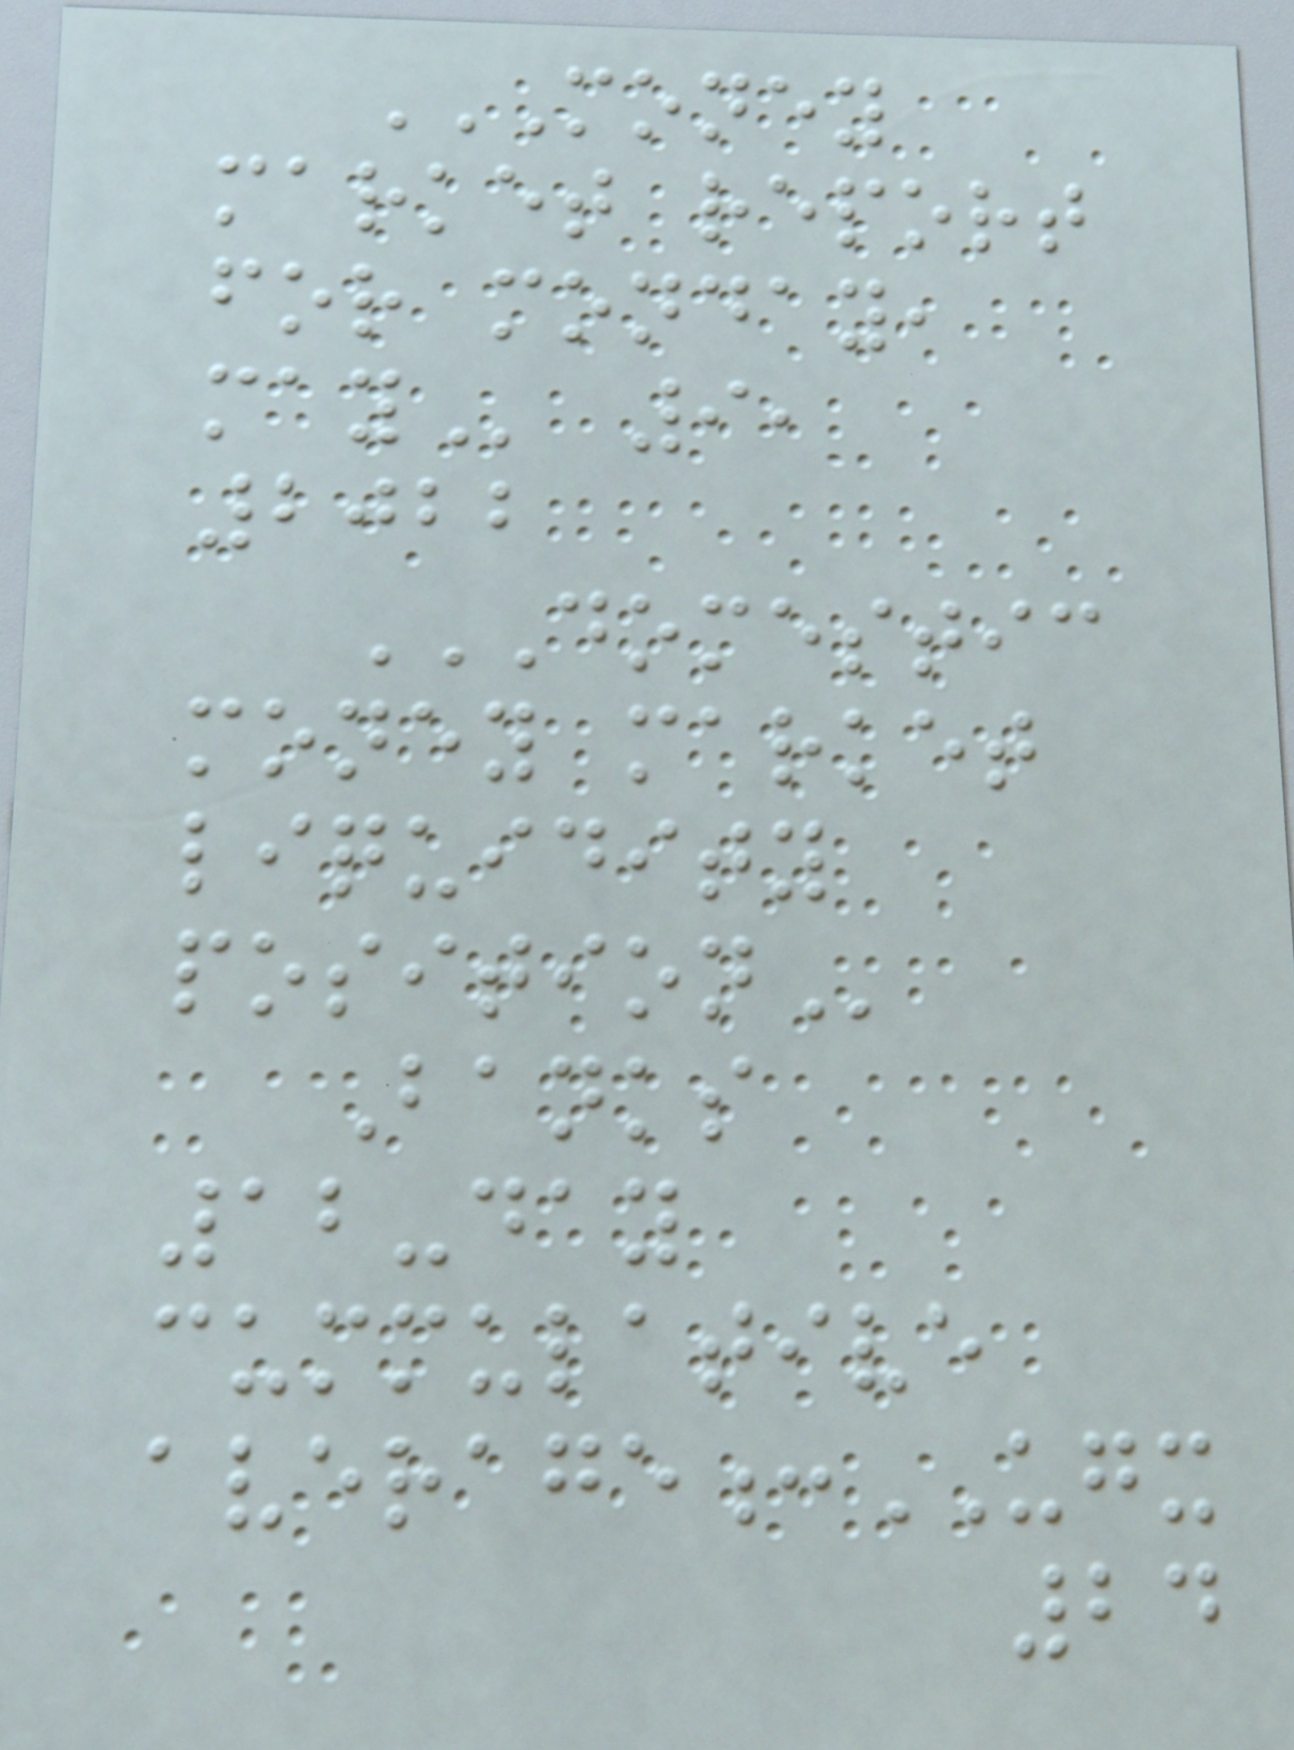MONEY
MARKET REPORT
FOR MONDAY,
MAY 9,
2022
DOMESTIC
MONEY MARKET
LIQUIDITY
POSITION
Banks
12-day
cummulative
average:UGX
24
